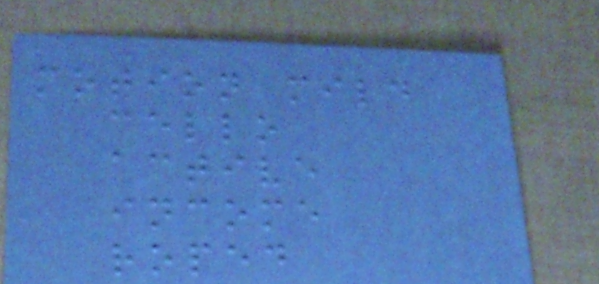motion mild
cello
active
income
roped
